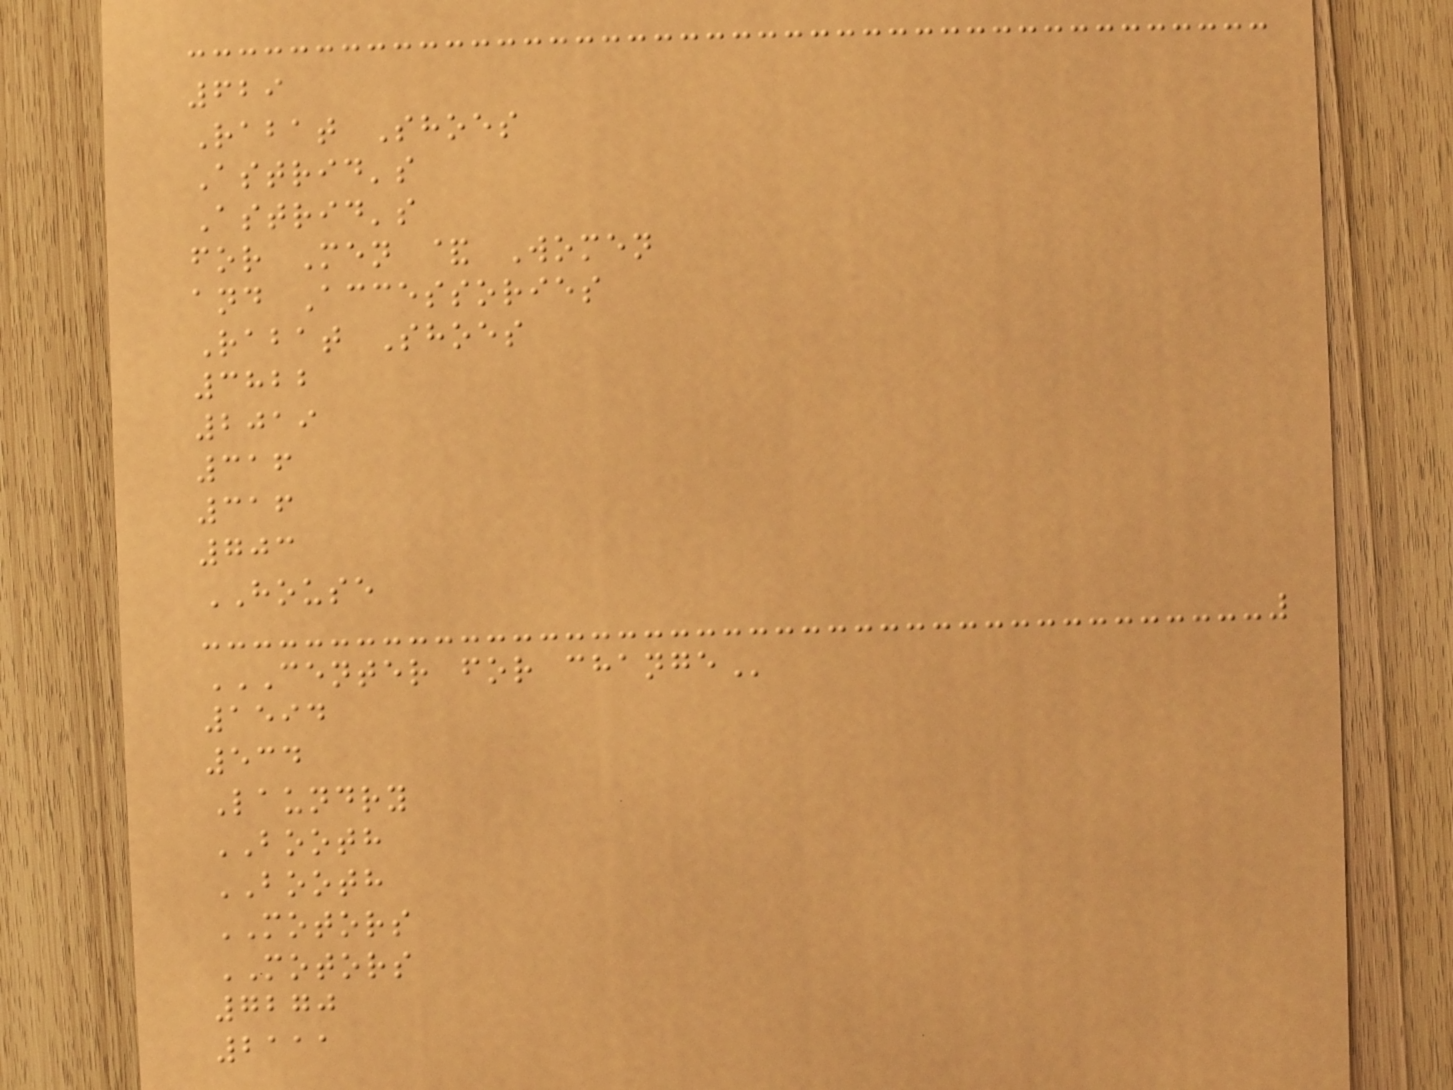629
Rabat Shoes
Astrid's
Astrid's
for Men & Women
and Accessories
Rabat Shoes
3822
2019
316
316
703
HOUSE
CENTER FOR CHANGE
1594
534
Laundry
BOOTH
BOOTH
MOTORS
MOTORS
7270
2111
